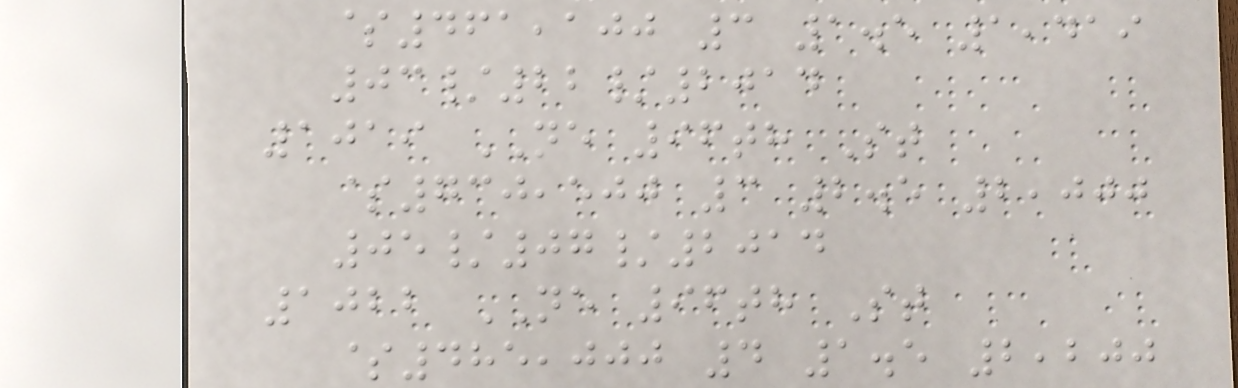$461,100 3 1.5 1,419
03/22/2014
1019 NE 96th St
$730,500 3 2.5 2,000
05/07/2014
1022 NE 96th St
$485,000 4 1.5 2,200
